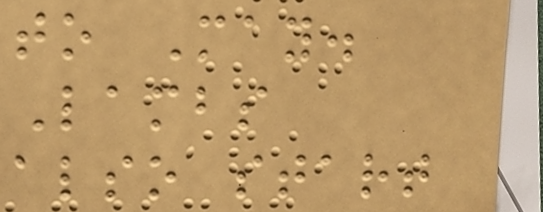to May.
Lambs
also start
